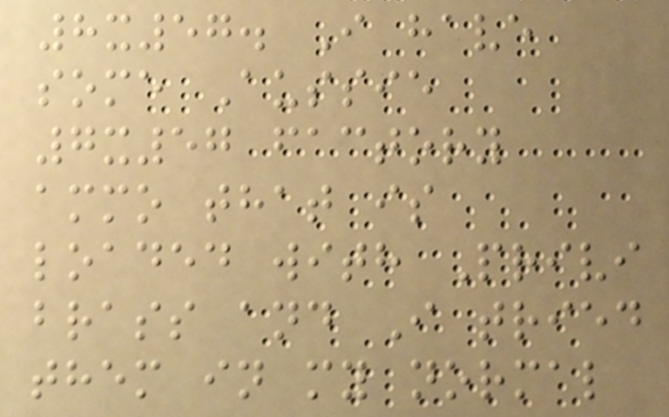8x57. I have
some Aussie
7x57 factory
ammo that is
loaded with Privi
brass and I tried
them in my normal
